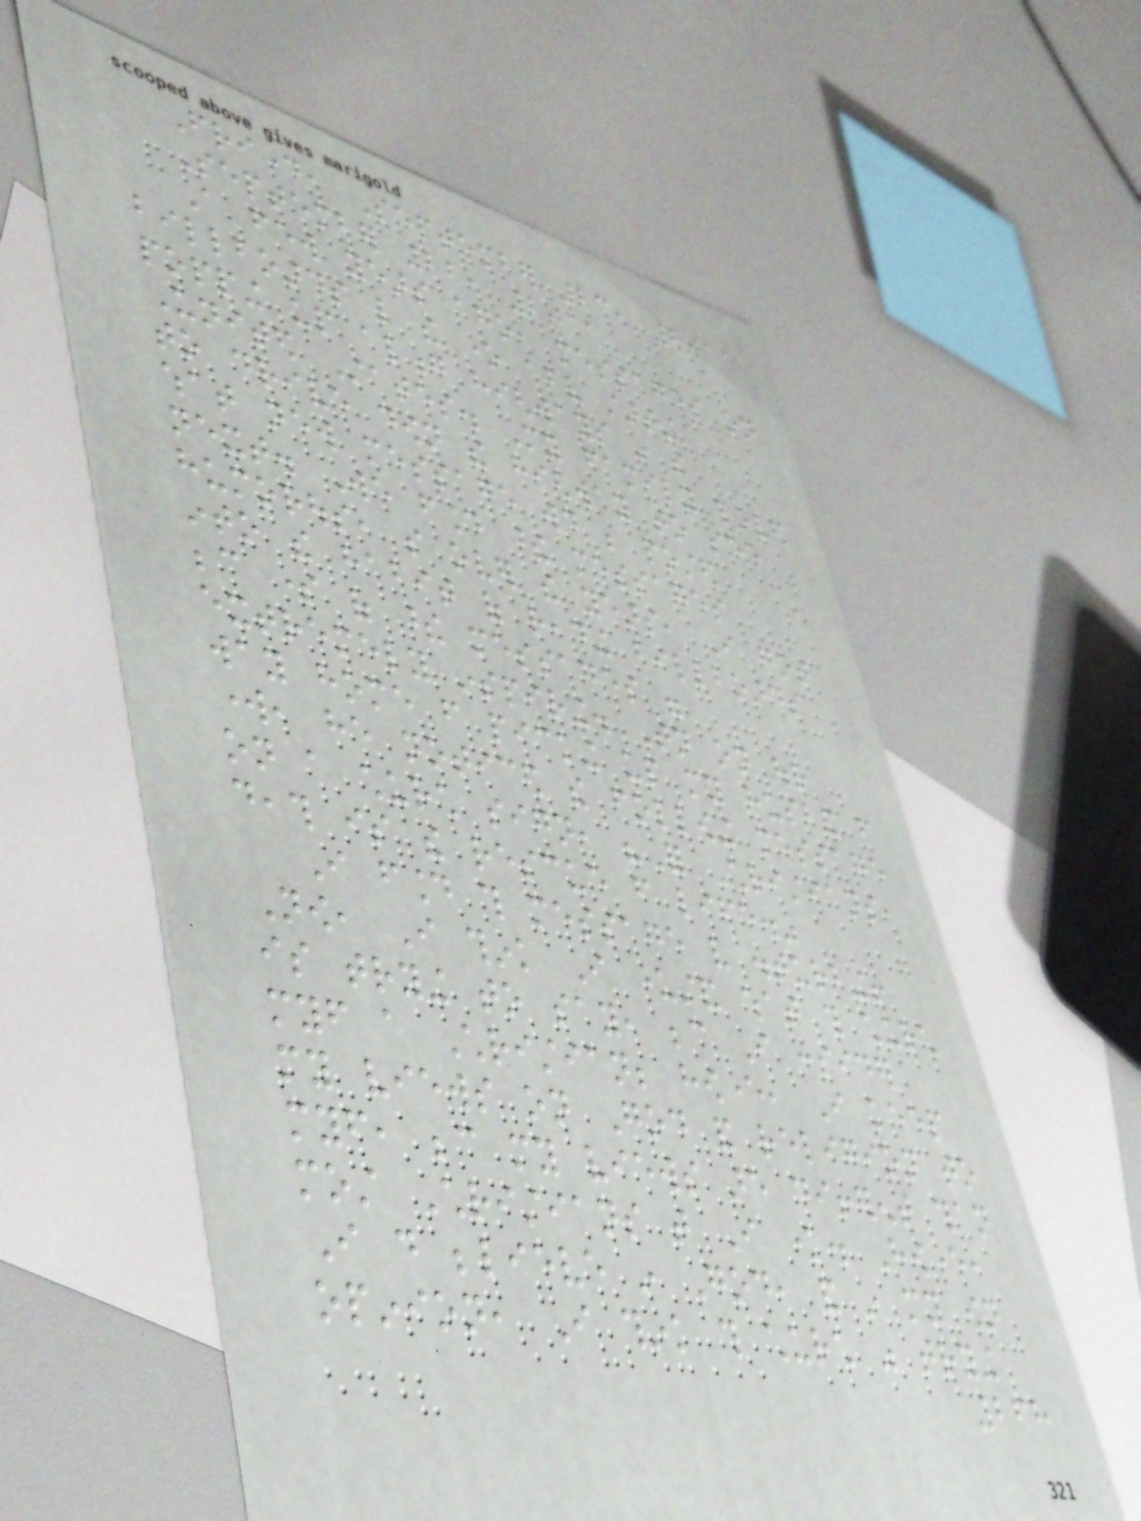Friday, September 23, 2011
September 22, 2011
A few years ago, messages on
billboards like the one above starting
popping up along highways in the
United States. My family loved
to drive down the highway to see
what new message would be posted
next. We found these messages
humorous, so over the years, I got
into the habit of reading billboards
because some of these messages were
extremely inspiring. Tonight on our
way home from picking up my husband from
work, he noticed the following message
on a church sign, "For Christians,
death is the rescue from life."
I found this message very disturbing!
Now, I think I understand what this church
is trying to say, because I consider
myself a Christian; however, I keep
my views on God and religion to
myself, because my views are different than
most Christians that I know. However,
I do believe in God, and in my own
opinion, I think this church was trying
268
